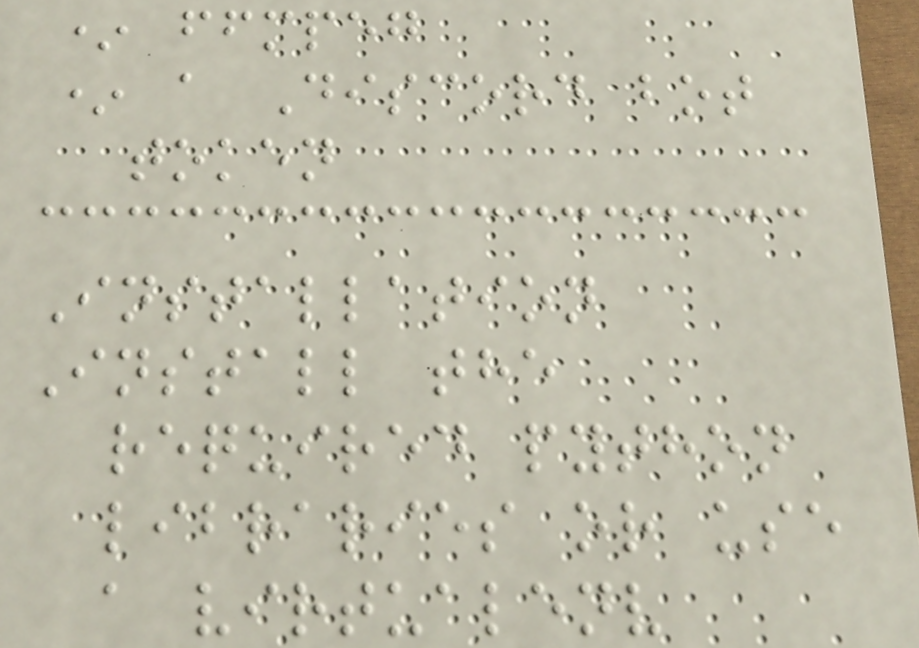* ffmpeg
* a Discord bot
token
Installation
Install the
required python
libraries or use
a virtualenv
